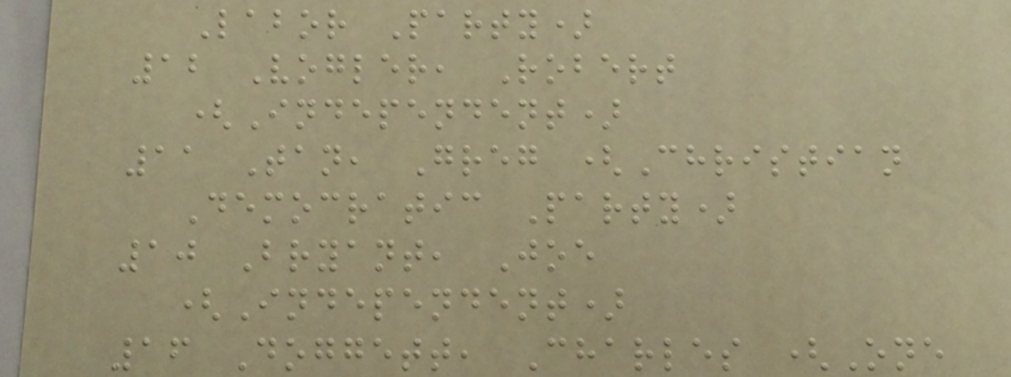Labor Party)
12 Vogler, Robert
(Independent)
11 Tan, Greg (Christian
Democratic Party)
10 Bryant, Joe
(Independent)
16 Doggett, Charles (One
